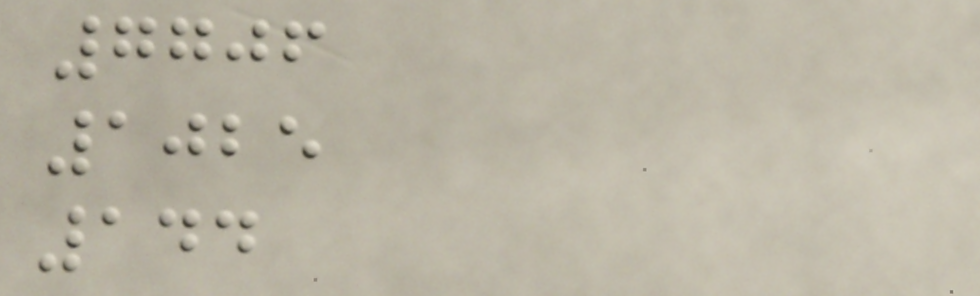7706
1025
144
